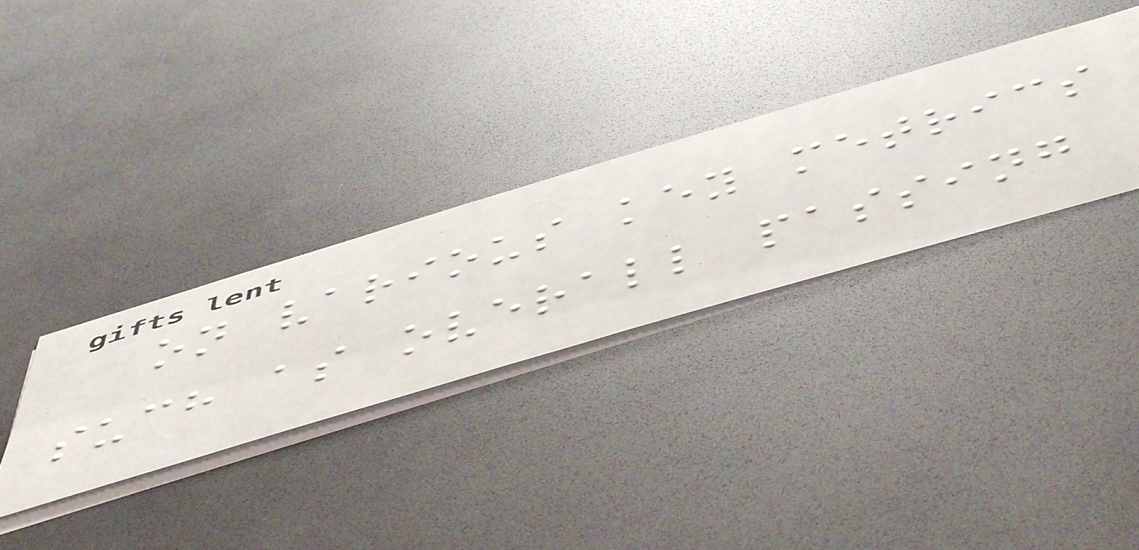on various key metrics
such as overall passing
